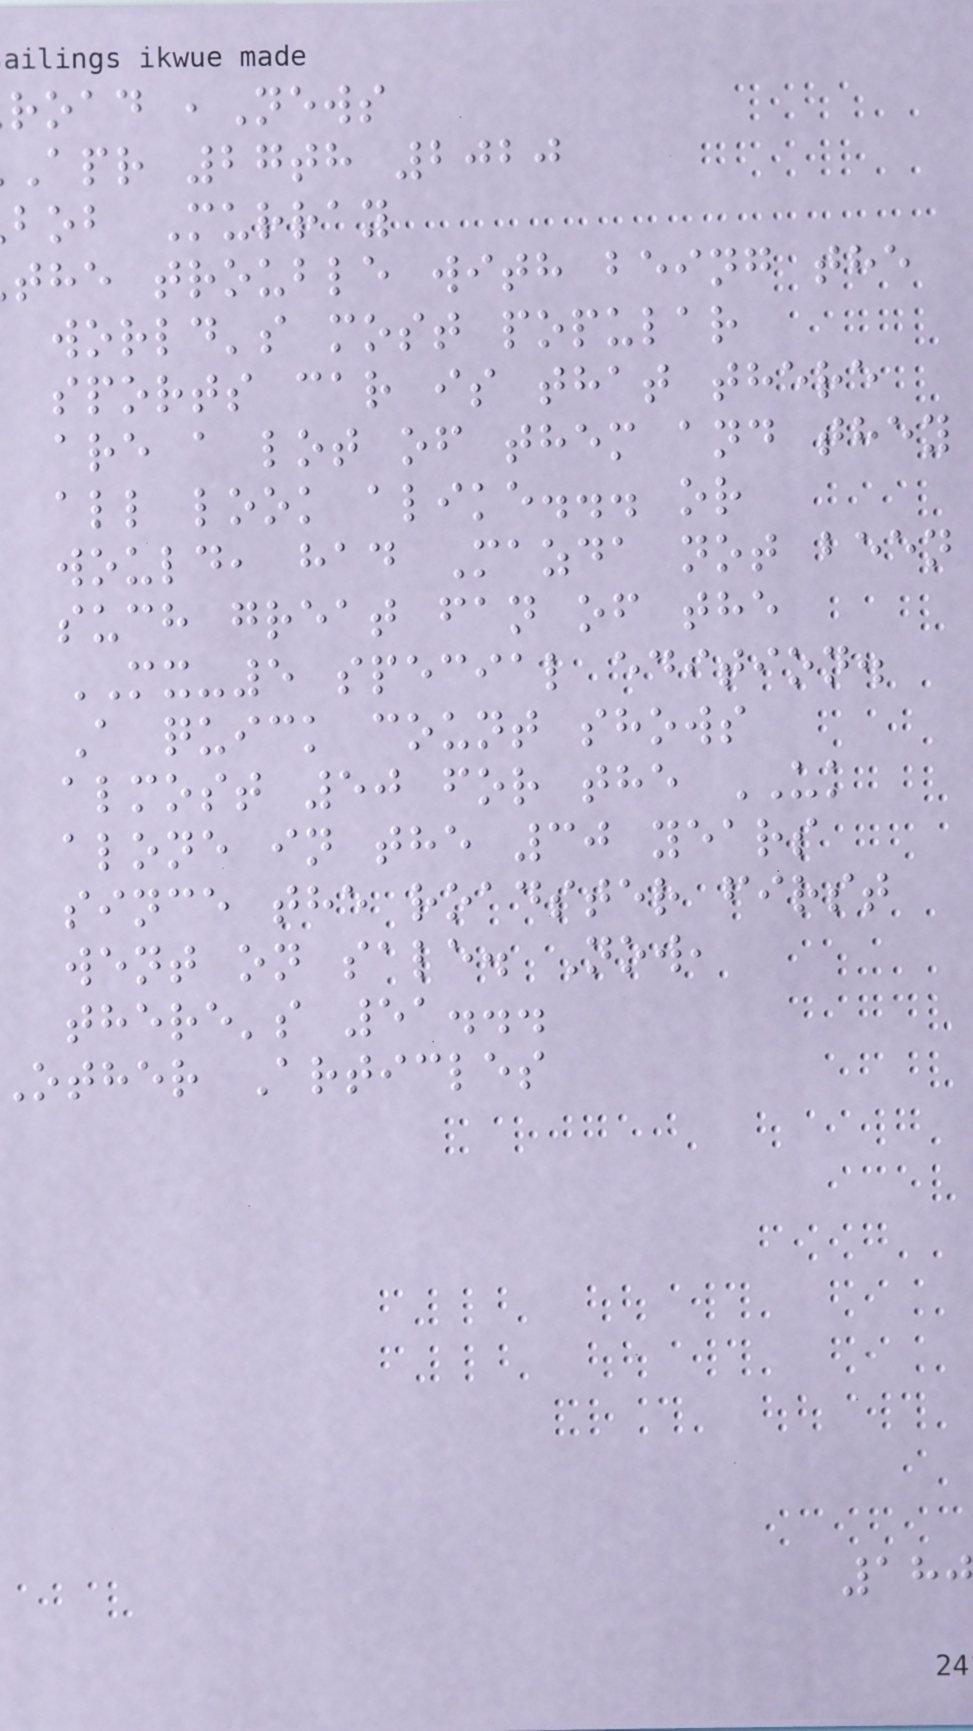road ,News
apr 27th 2020
bob Murray
the trouble with being the
world's most popular
sports car is that there
are a lot of them and they
all look alike... or
would, had Mazda not been
such great fan of the
MX-5 special edition.
A quick count shows
almost 50 for the UK
alone in the 30 years
since the roadster first
went on sale. Now,
there's 51...
other Articles
180
